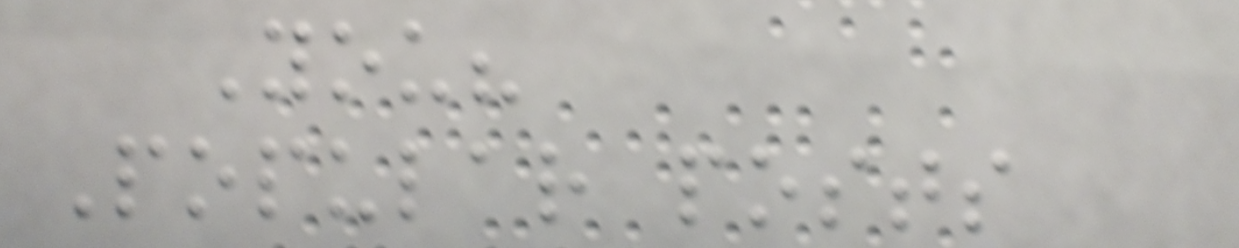You?
Popular posts
